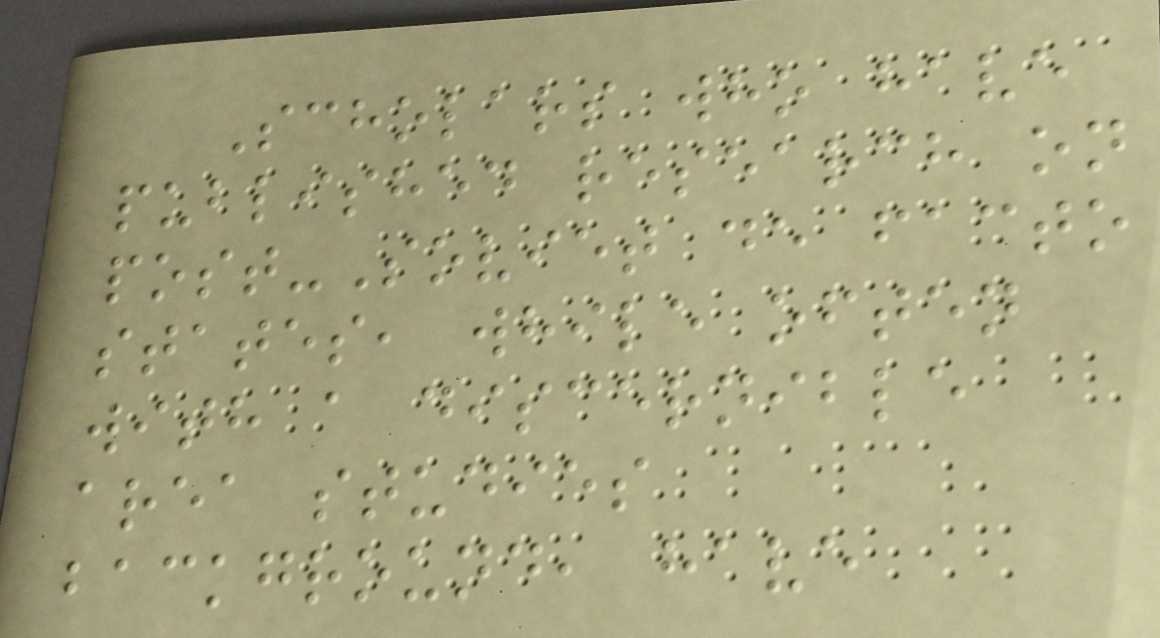Scholars who have
published research on
post-Soviet de facto
states, while often
with a discernible
area studies
background, have
